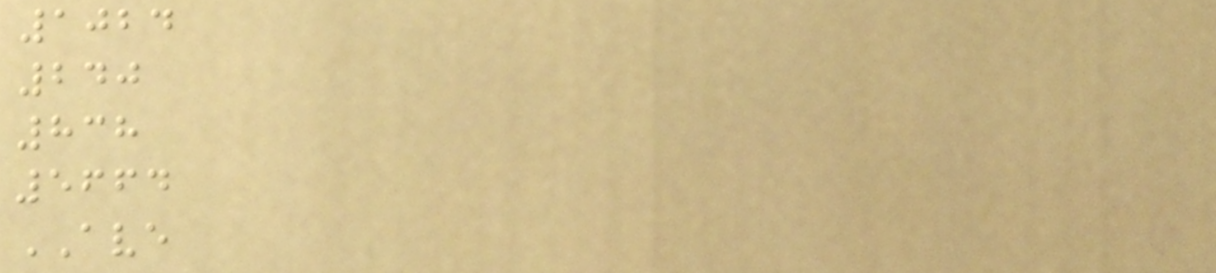1024
240
838
5664
AVE
